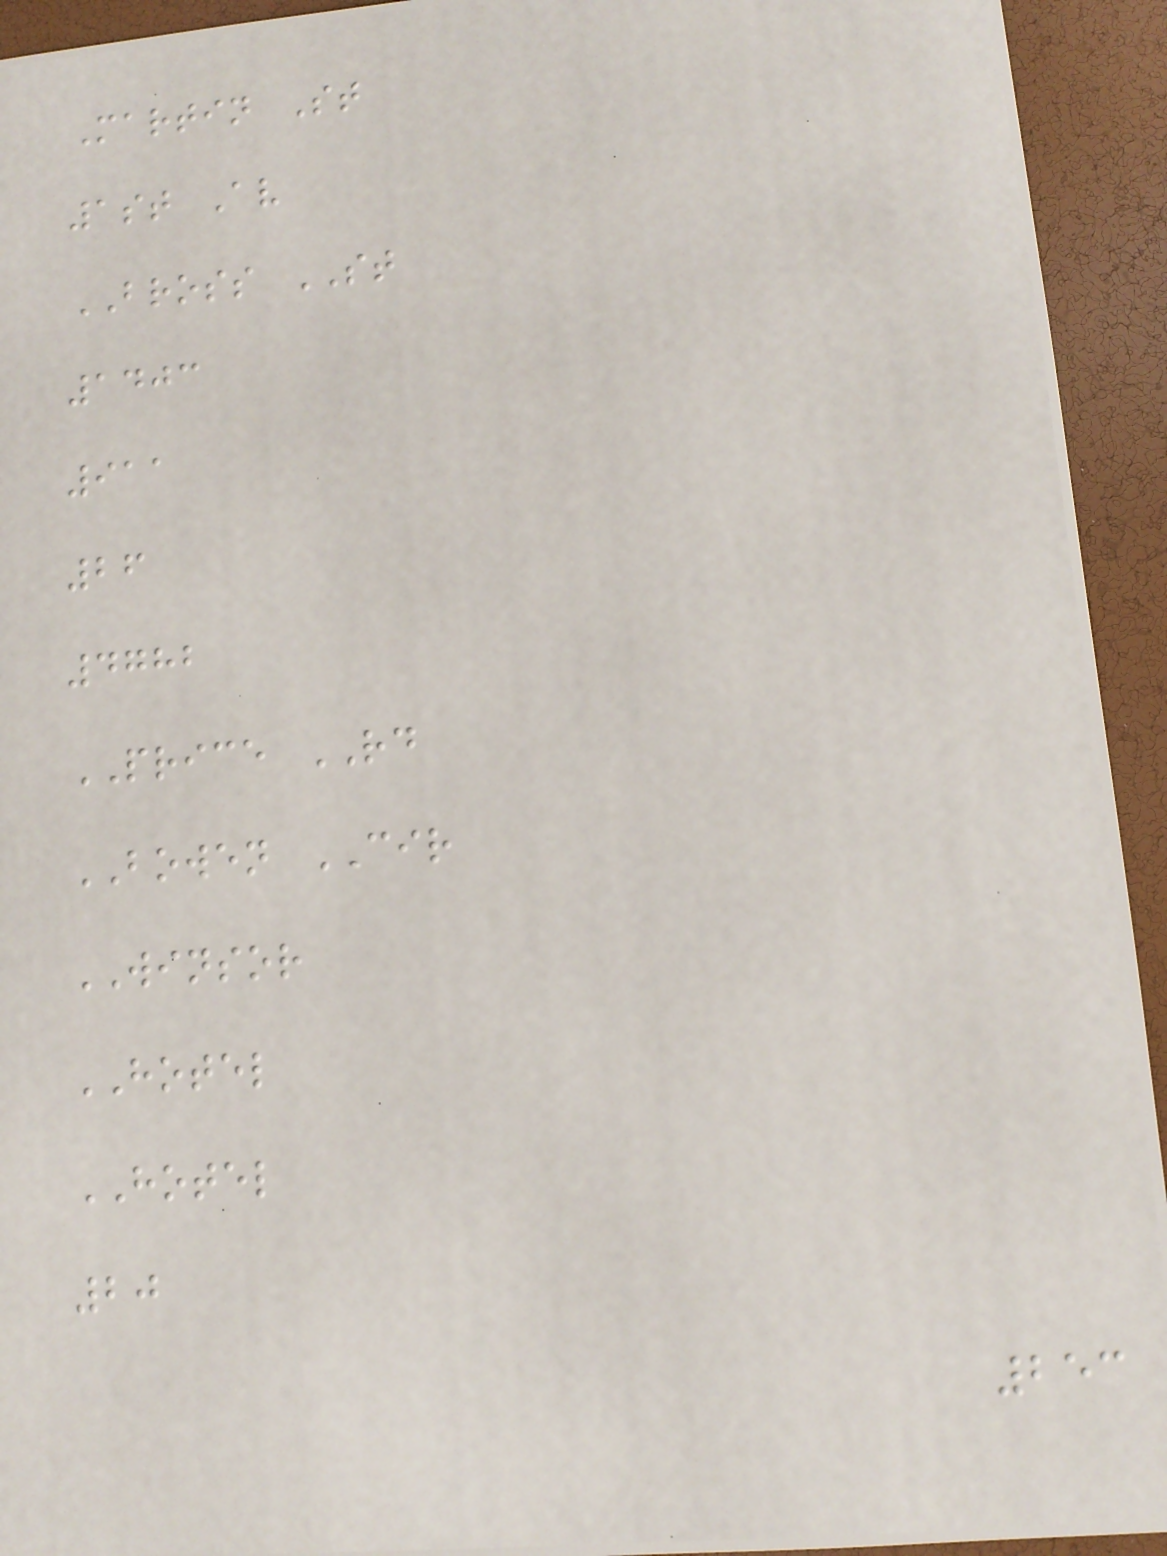Martin St
1st Av
BROSS ST
1403
911
26
4782
PRICE RD
BOWEN CIR
WINSOR
HOTEL
HOTEL
20
253
